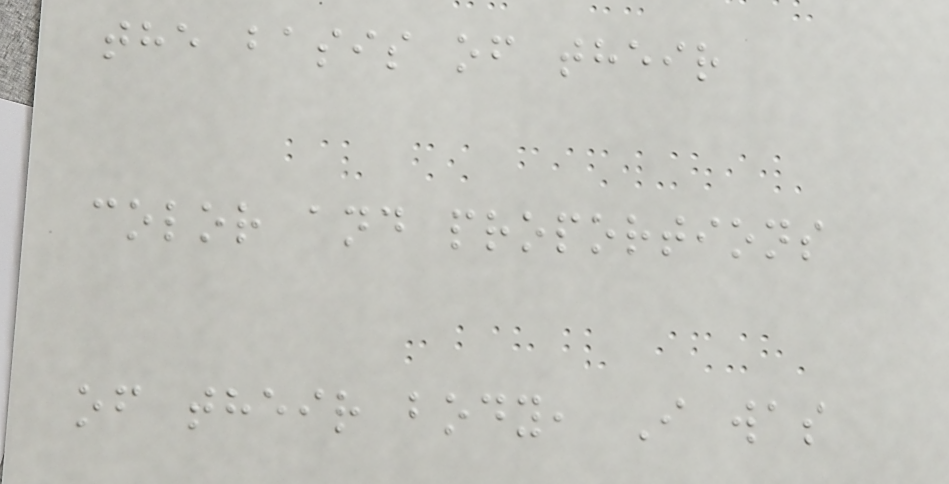the basis of their
color and proportions
of their body, I was
